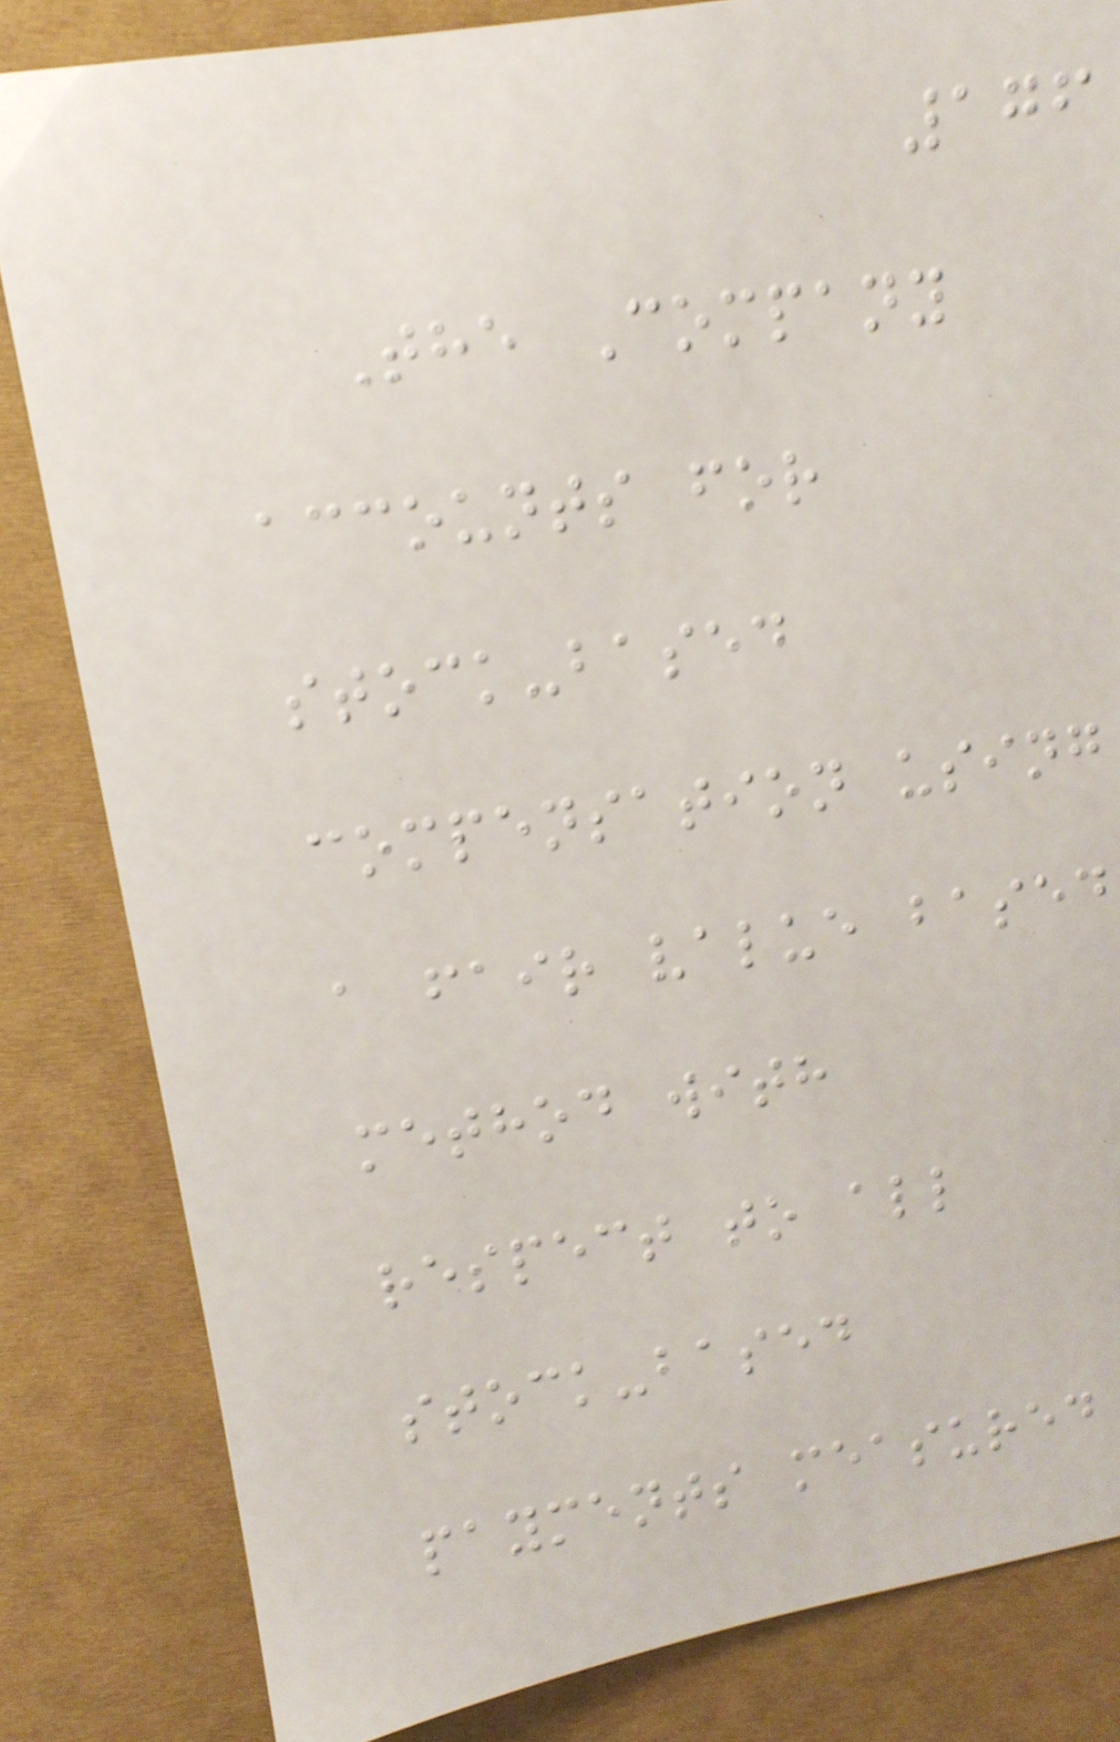176
The Company
accounts for
stock-based
compensation using
a fair value based
method with
respect to all
stock-based
payments measured
